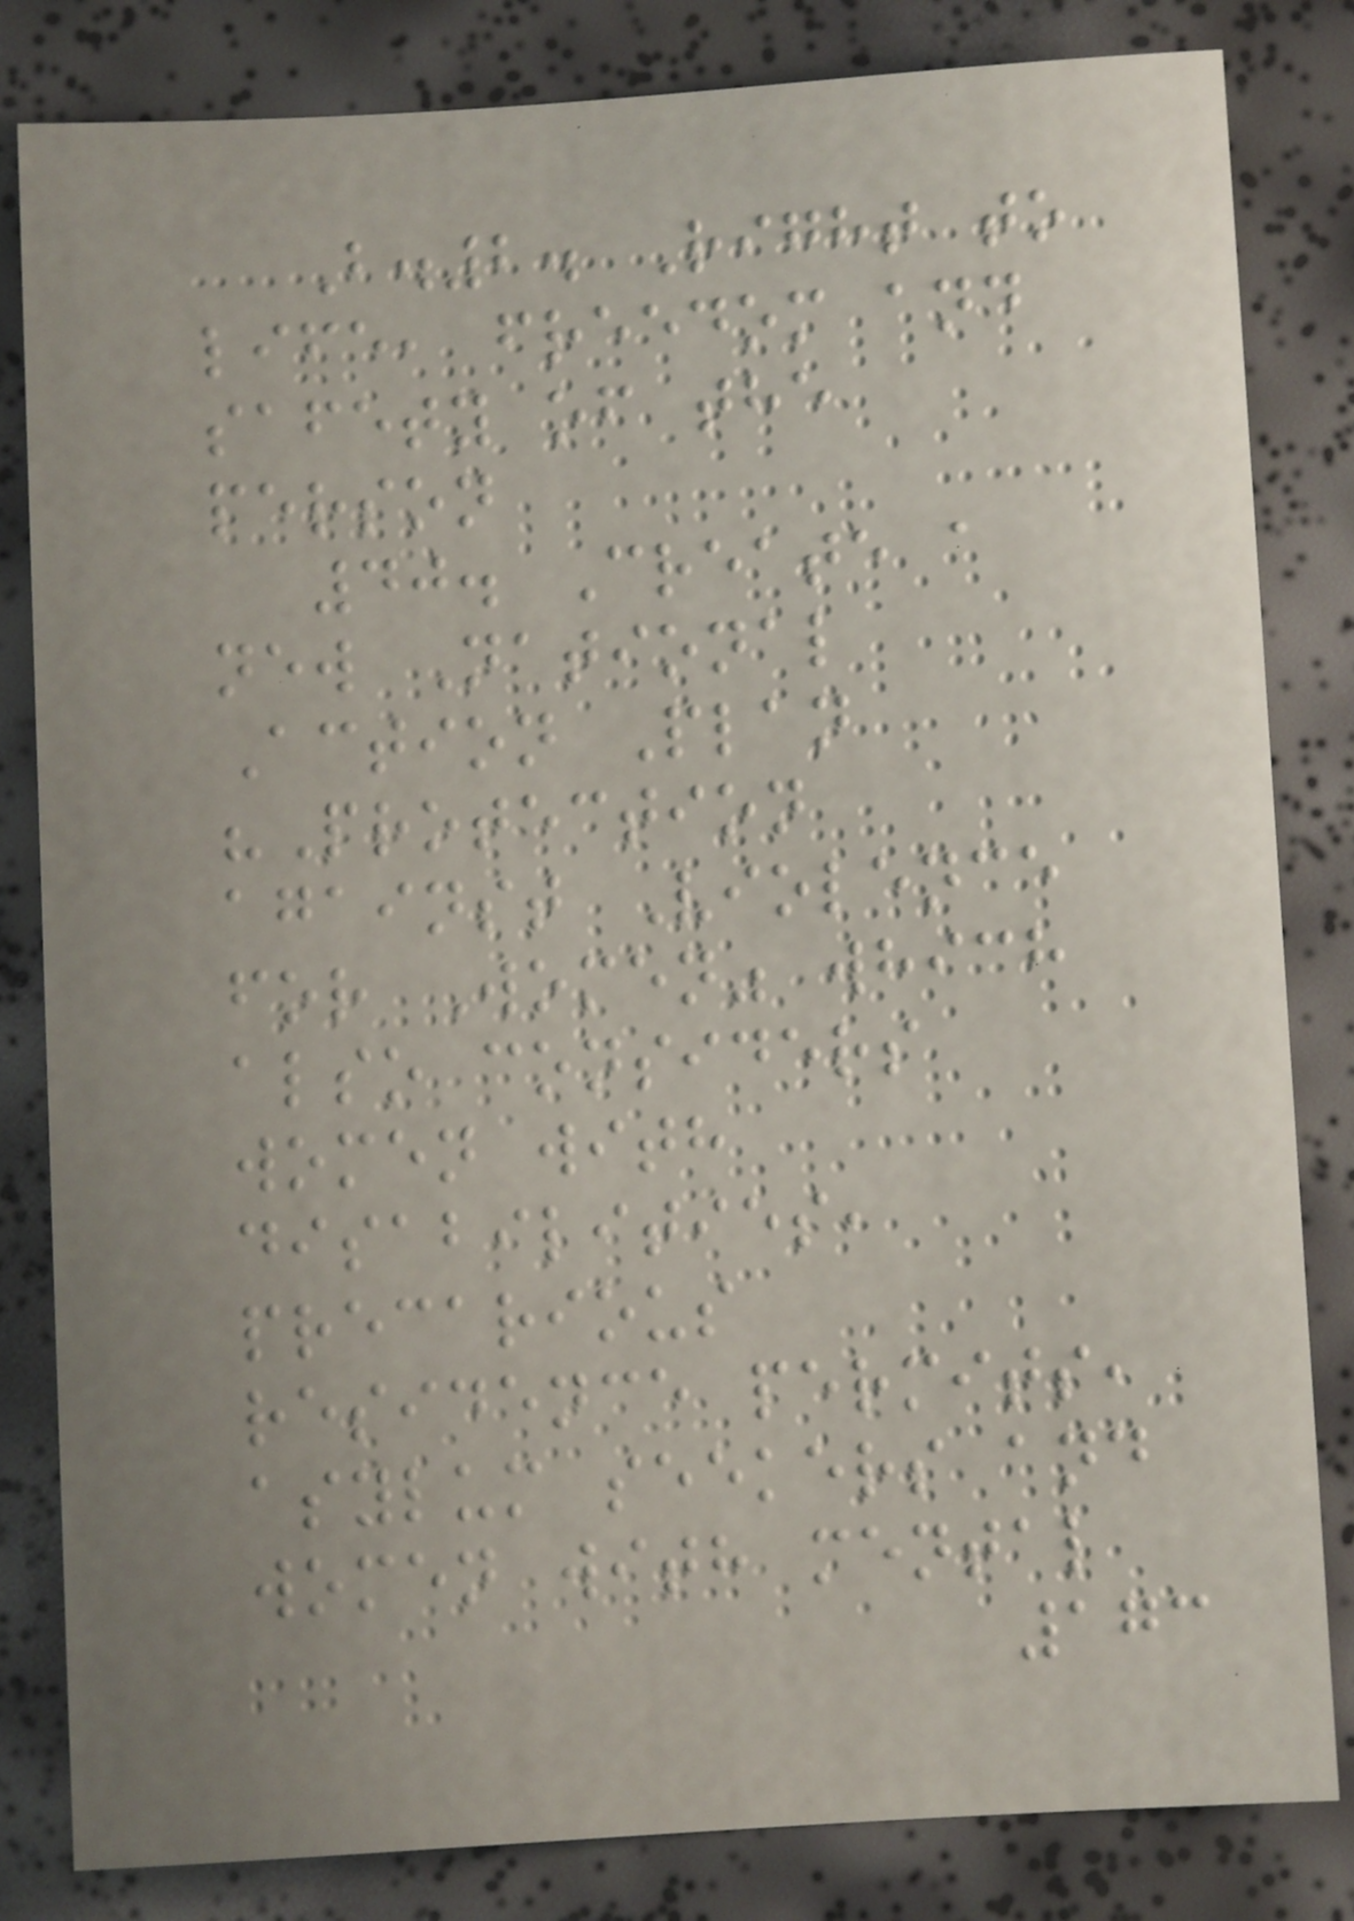B.2. Right to
life, freedom and
safety of the
person
40. Create a
new National
Action Plan
"Protection
against Violence
for Women" which
also considers
women with
disabilities,
precarious
residence permits,
asylum seekers and
women with mental
173
